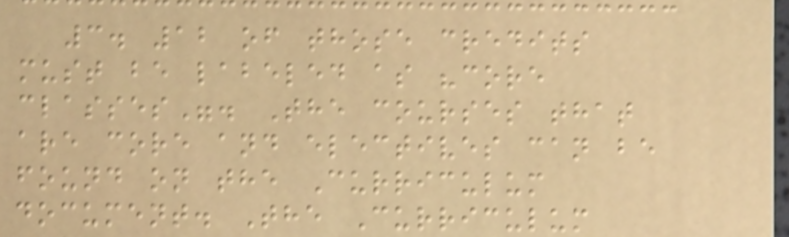3. 12 of those credits
must be labeled as "core
classes". The courses that
are core and electives can be
found on the Curriculum
document. The Curriculum
